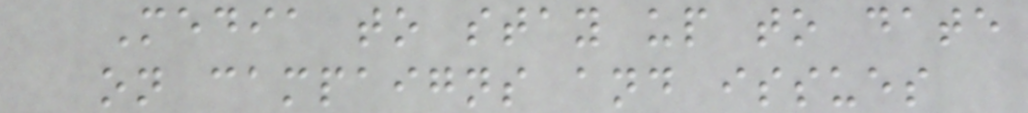Media to stay up to date
on campaigns and issues
